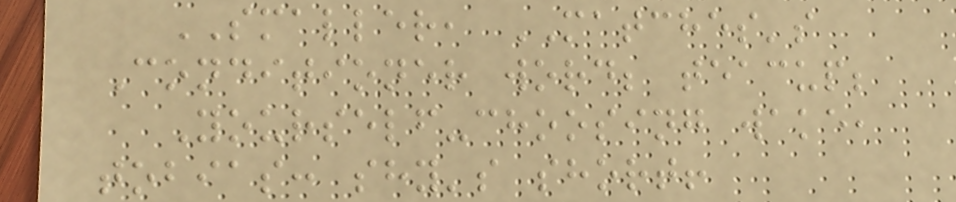SMALLER, MATCHES's
Conditioner word; teacup;
Yourself-choosing wake,
tobias: shy's short!
